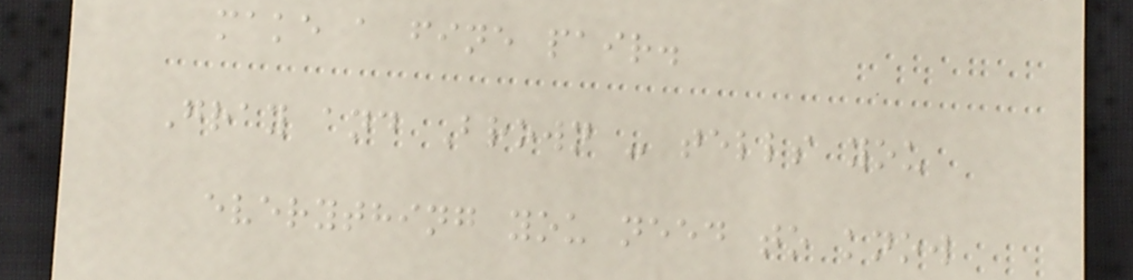make a fine pair.
Gray and Brown - tells you
everything you need to know
